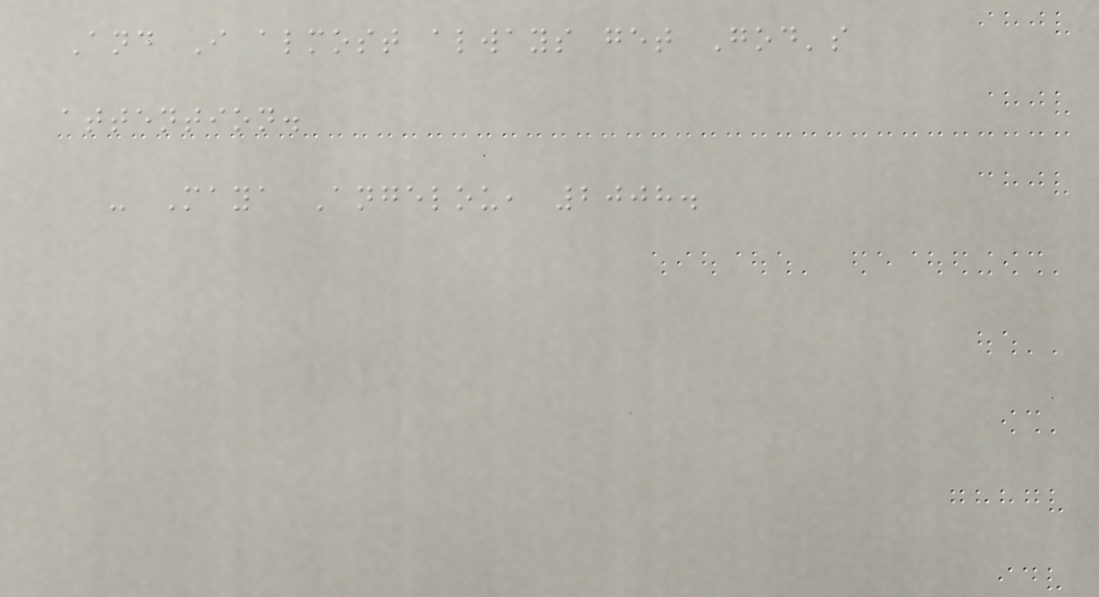And I almost always get God's
attention.
- Maya Angelou, 2008.
